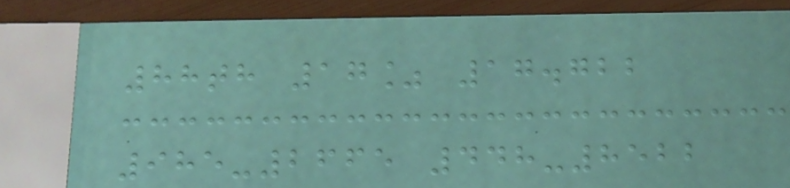88th 17% 17.722
985-2665 448-8522
